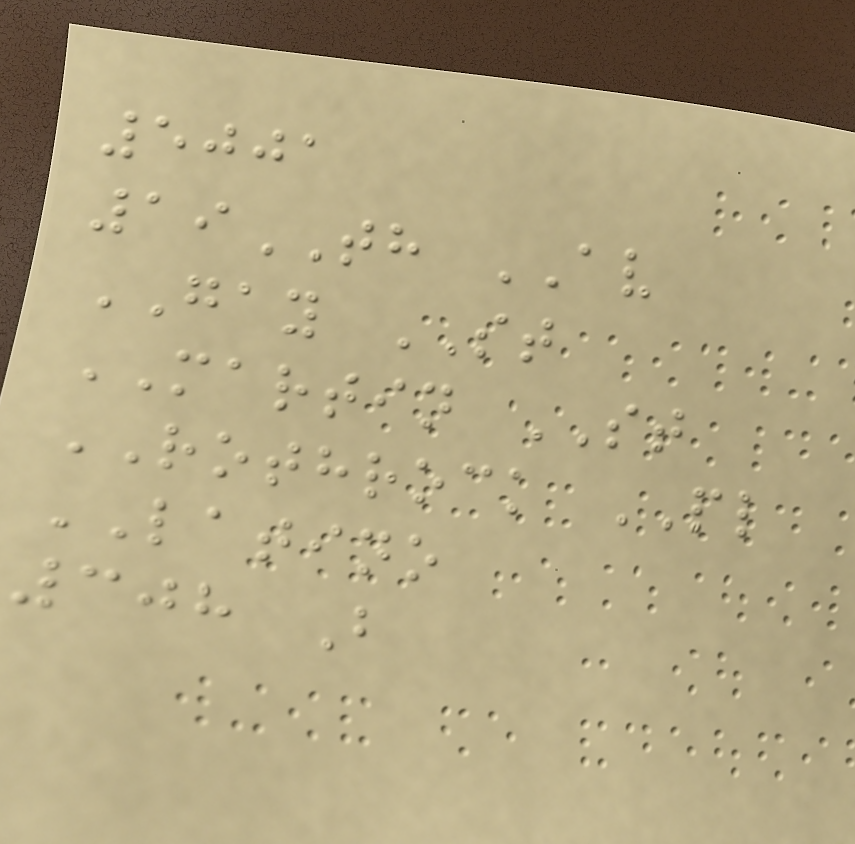5001
19TH AV
GAY ST
MARTIN ST
ROTHROCK PL
LATINO
308 B
